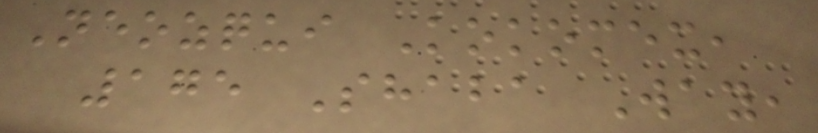Neozqui Kokomex,
175 Shaba Way,
